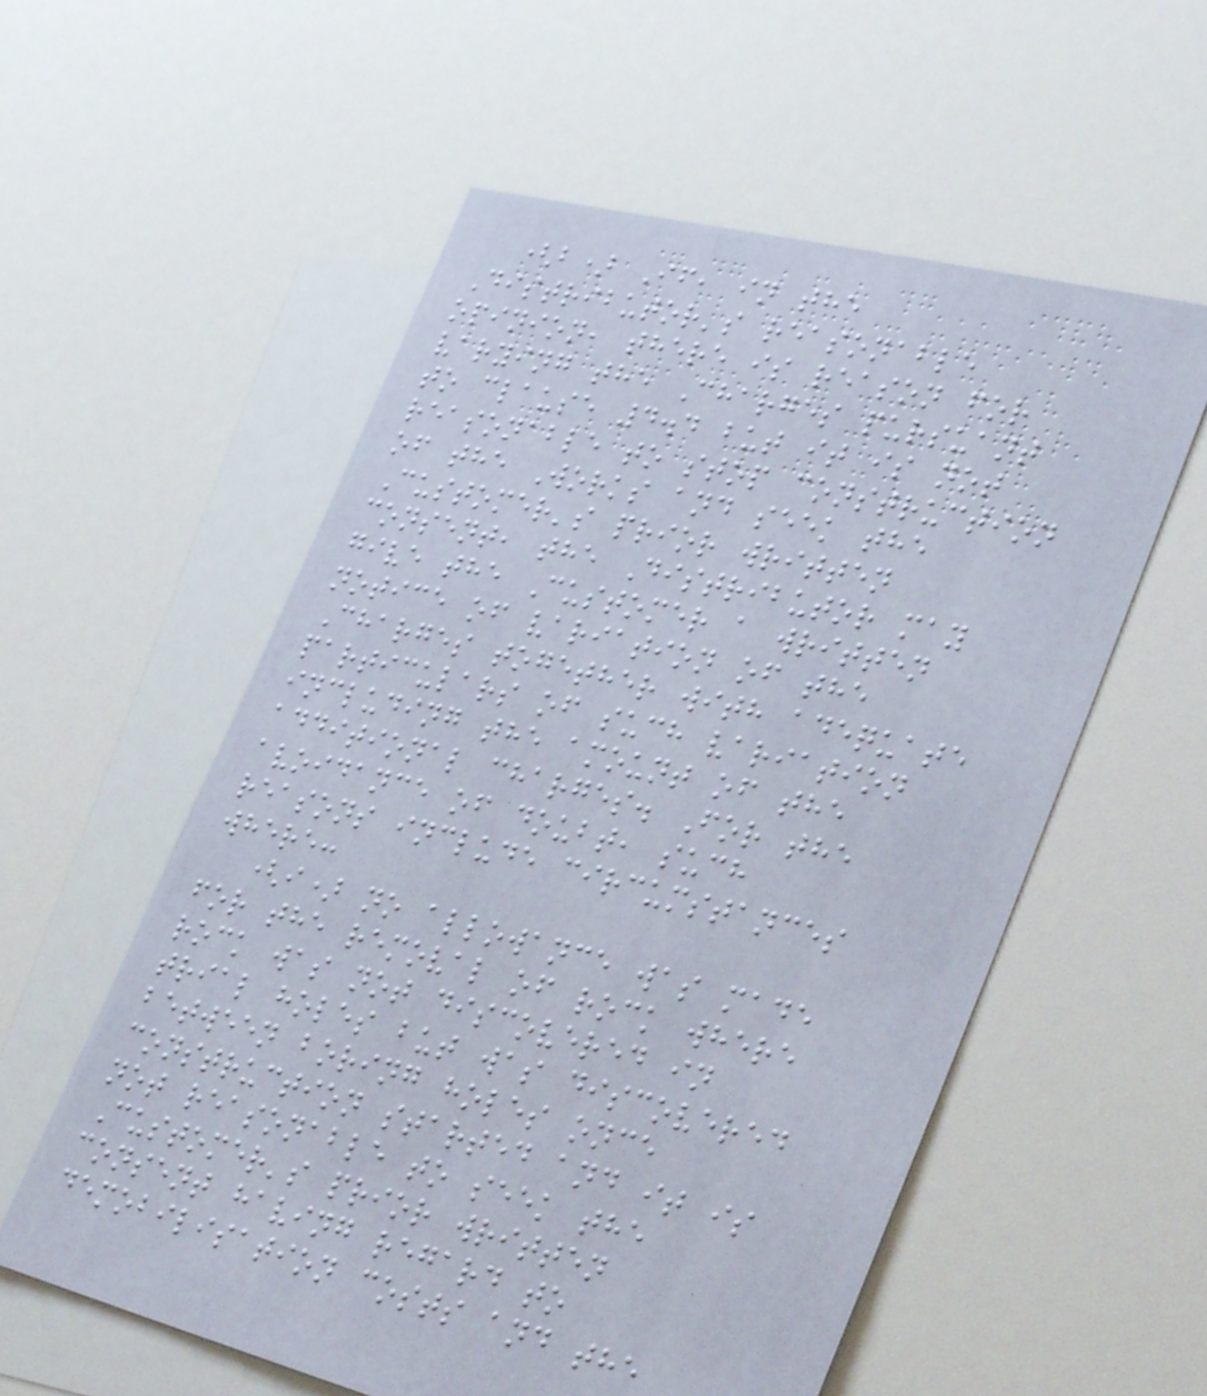(b) If, in the
Distributor's reasonable
opinion, there is reason for
varying the Charges pursuant
to clause 4.4 but it is not
reasonable to stop construction
of the Works and seek the
Customer's prior written
consent, the Distributor may
give the Customer a written
notice of variation of the
Charges together with adequate
particulars of such variation
including the amount of the
additional charges. For the
avoidance of doubt, such
reasons include circumstances
where:
(i) no allowance was made
for the removal of rock where
rock was not discovered in
trial holes but was discovered
between boring holes once
construction started and it is
not reasonable to seek the
Customer's prior written
consent having regard to
demobilisation costs and the
